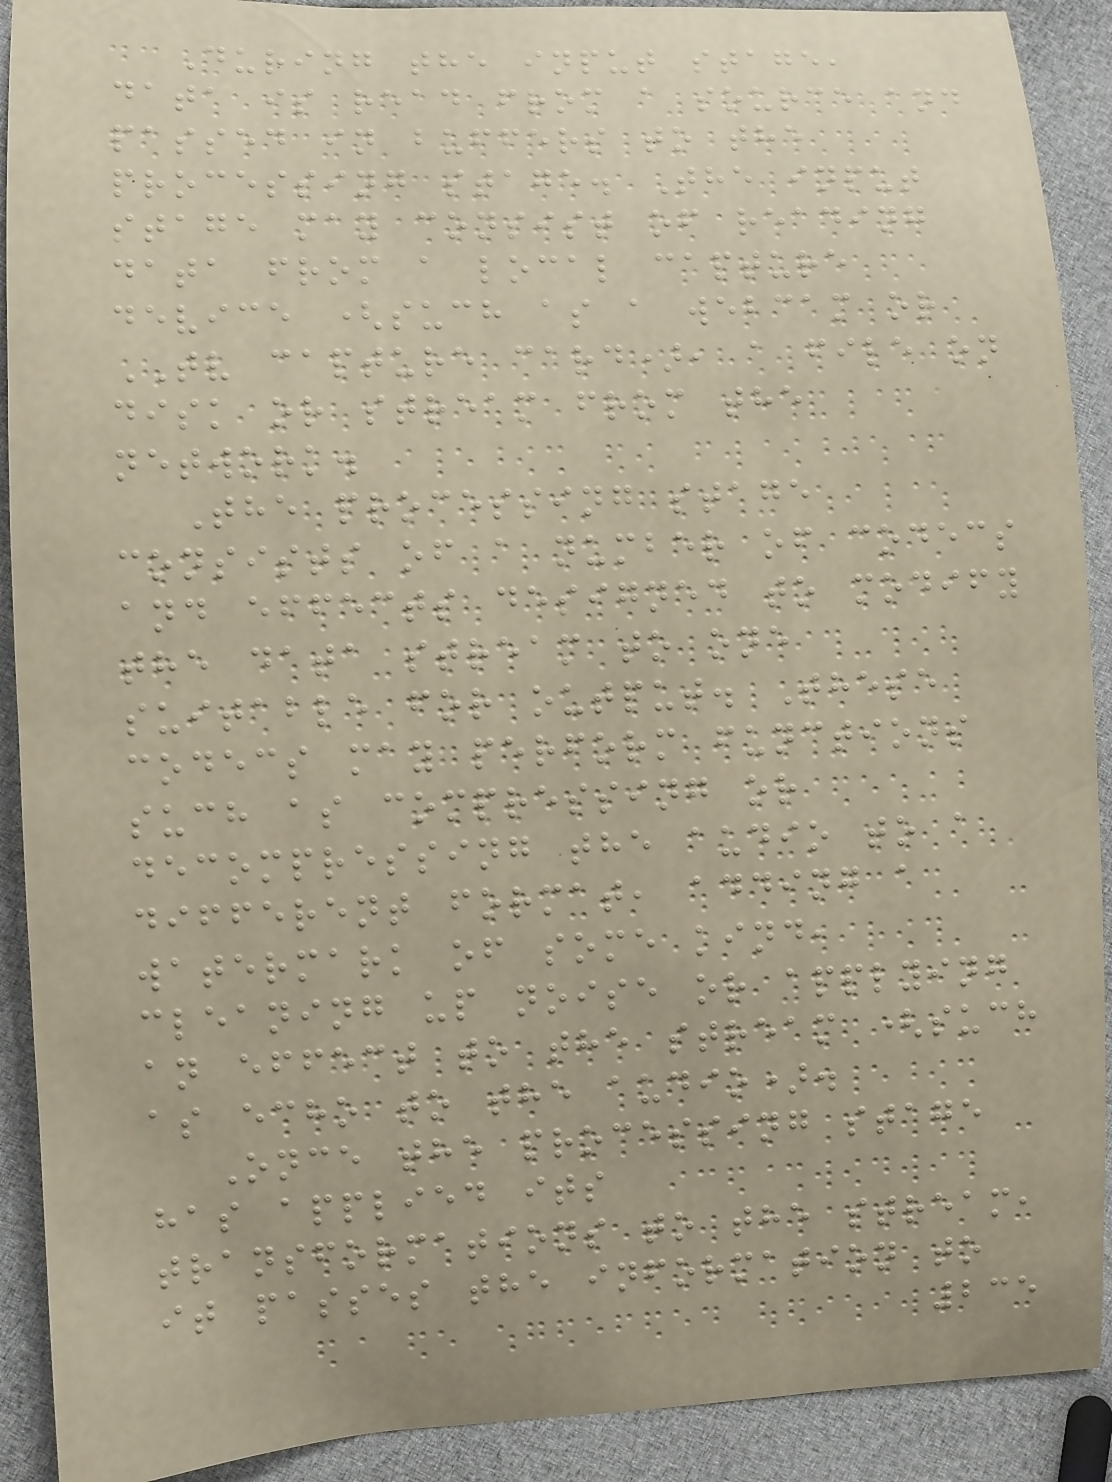During the input stage,
data is read from a source and
passed in buffers to the
processing stage. The input
stage may consist of reading
data from a local capture
device (such as a webcam or
TV capture card), a file on
disk or stream from the
network.
The processing stage
consists of a number of codecs
and effects designed to modify
the data stream to one
suitable for output. These
codecs may perform functions
such as compressing or
decompressing the audio to a
different format, adding a
watermark of some kind,
cleaning up noise or applying
an effect to the stream (such
as echo to the audio).
Once the processing stage
has applied its
transformations to the stream,
it passes the information to
235
